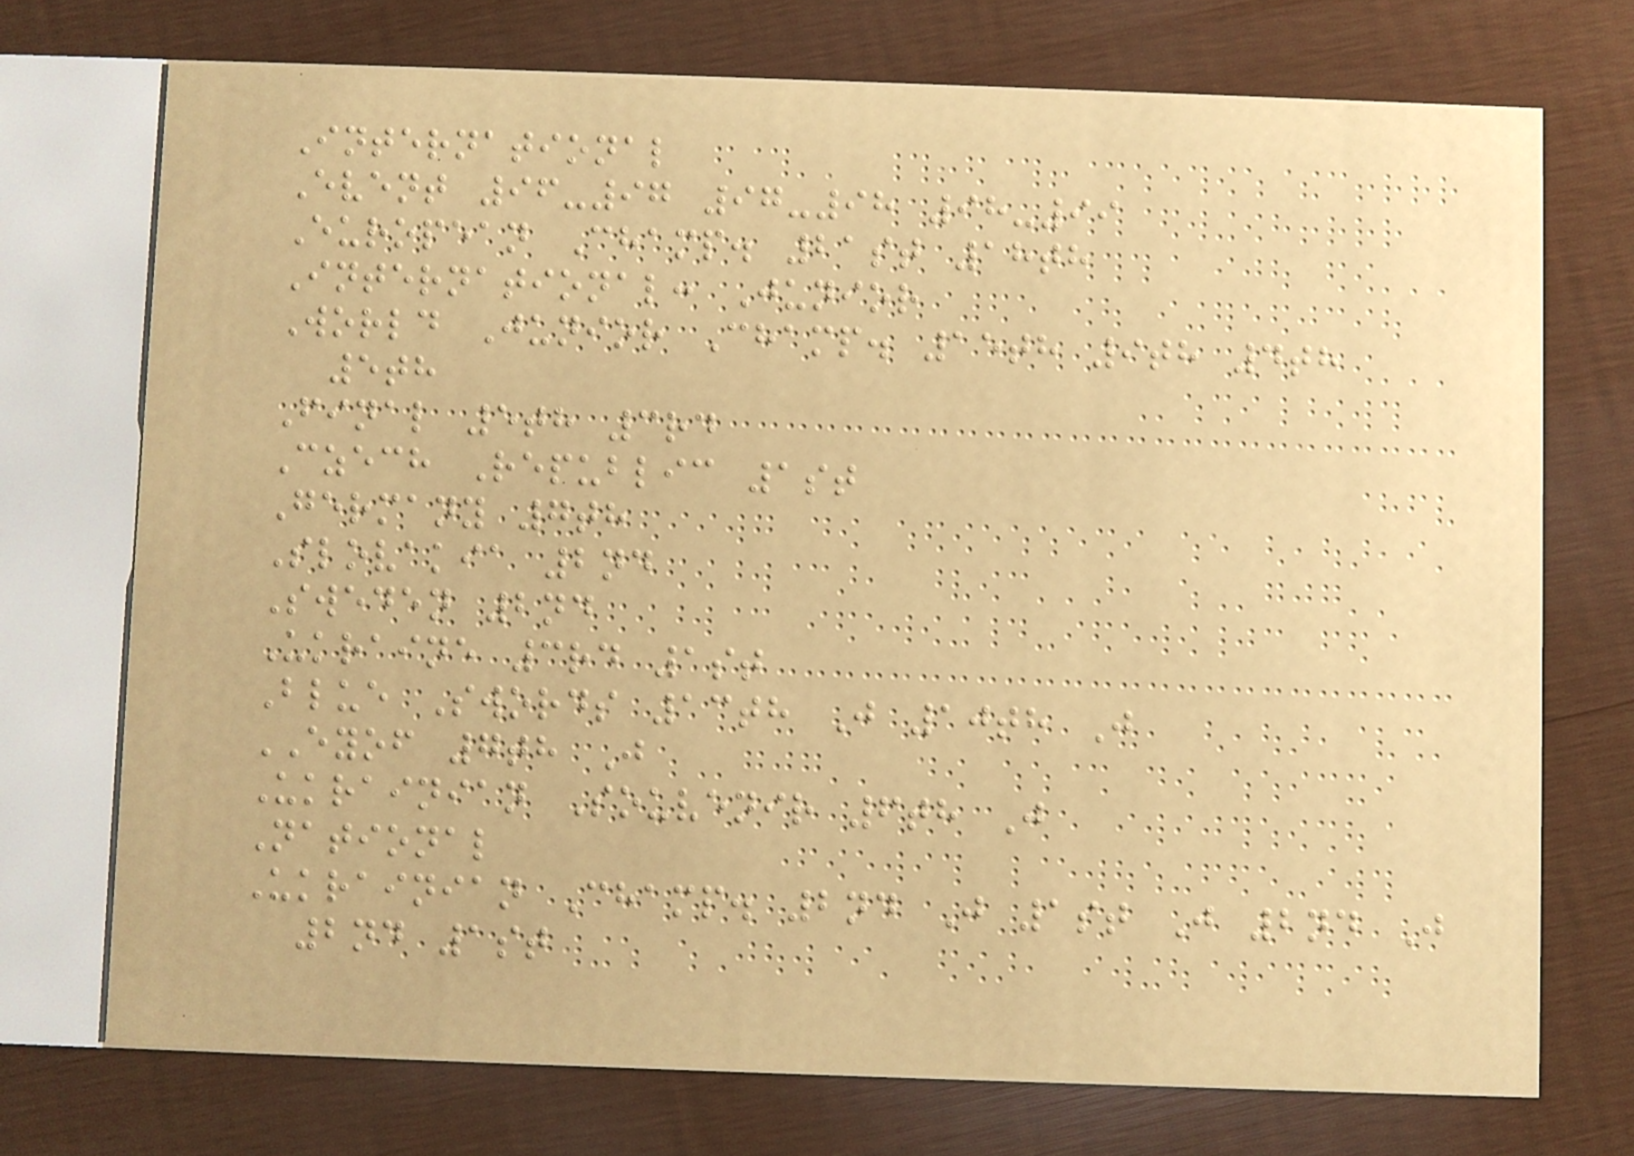International
Event 96-97 97-98 98-99
European Champ. 21st 18th
International: Junior
World Junior Champ. 15th 9th 4th
5th
Final 5th 3rd
Czech Republic 1st
Germany 7th
Slovakia 2nd
Sweden 2nd
Ukraine 3rd 1st
Blue Swords 13th J 10th J
EYOF 7th J
Ukrainian Souvenir 6th J
National
Ukrainian Champ. 2nd J 1st J 2nd J
2nd 1st
